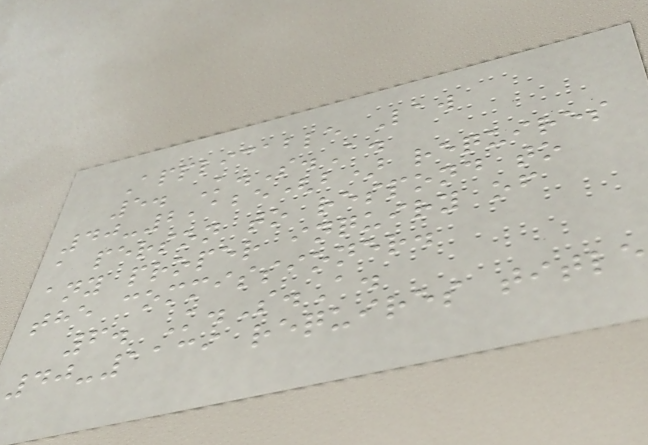Applicable Law
5. K.S.A.
40-2,125(b) requires
a person to respond to
any proper inquiry of
the commissioner.
6. K.S.A.
40-1139 requires title
